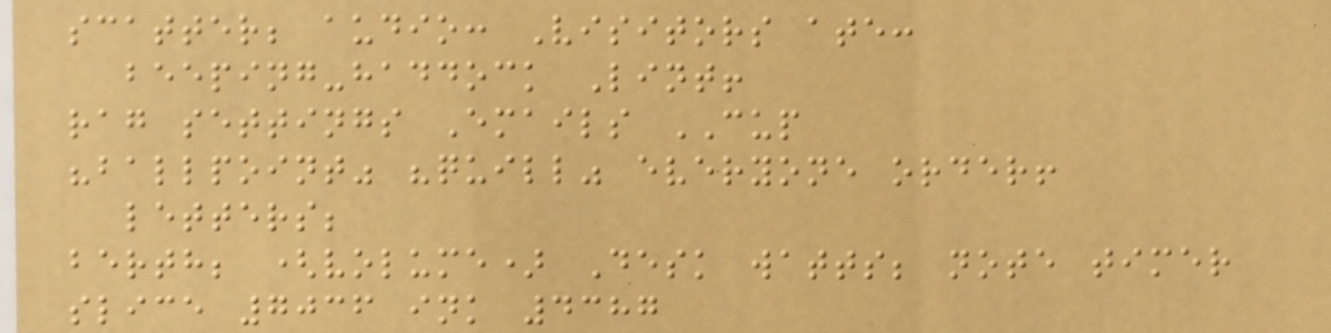scatter; audio: Visitors ate:
beeping-haddock Lint!
rag settings Emails CUP
"ballpoint" "quill" everyone order!
letters;
berth; (volume) Desk watts; note timer
slice 7036 ink 4387
